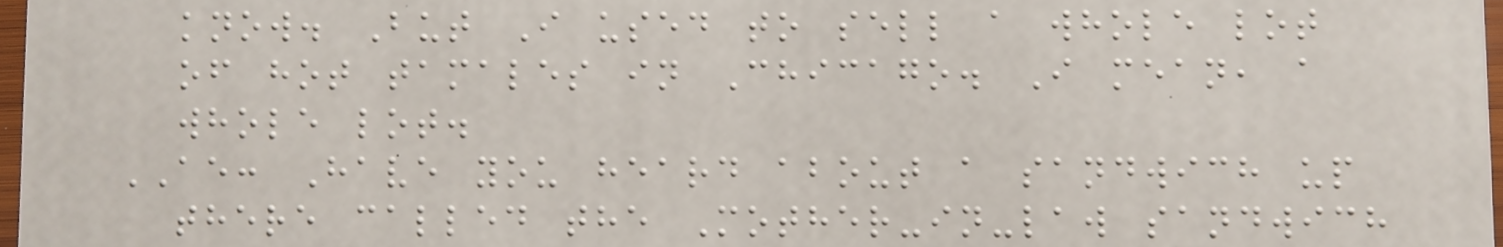know. But I used to sell a whole lot
of hot tamales in Chicago. I mean, a
whole lot.
AE: Have you heard about a sandwich up
there called the Mother-in-law sandwich
